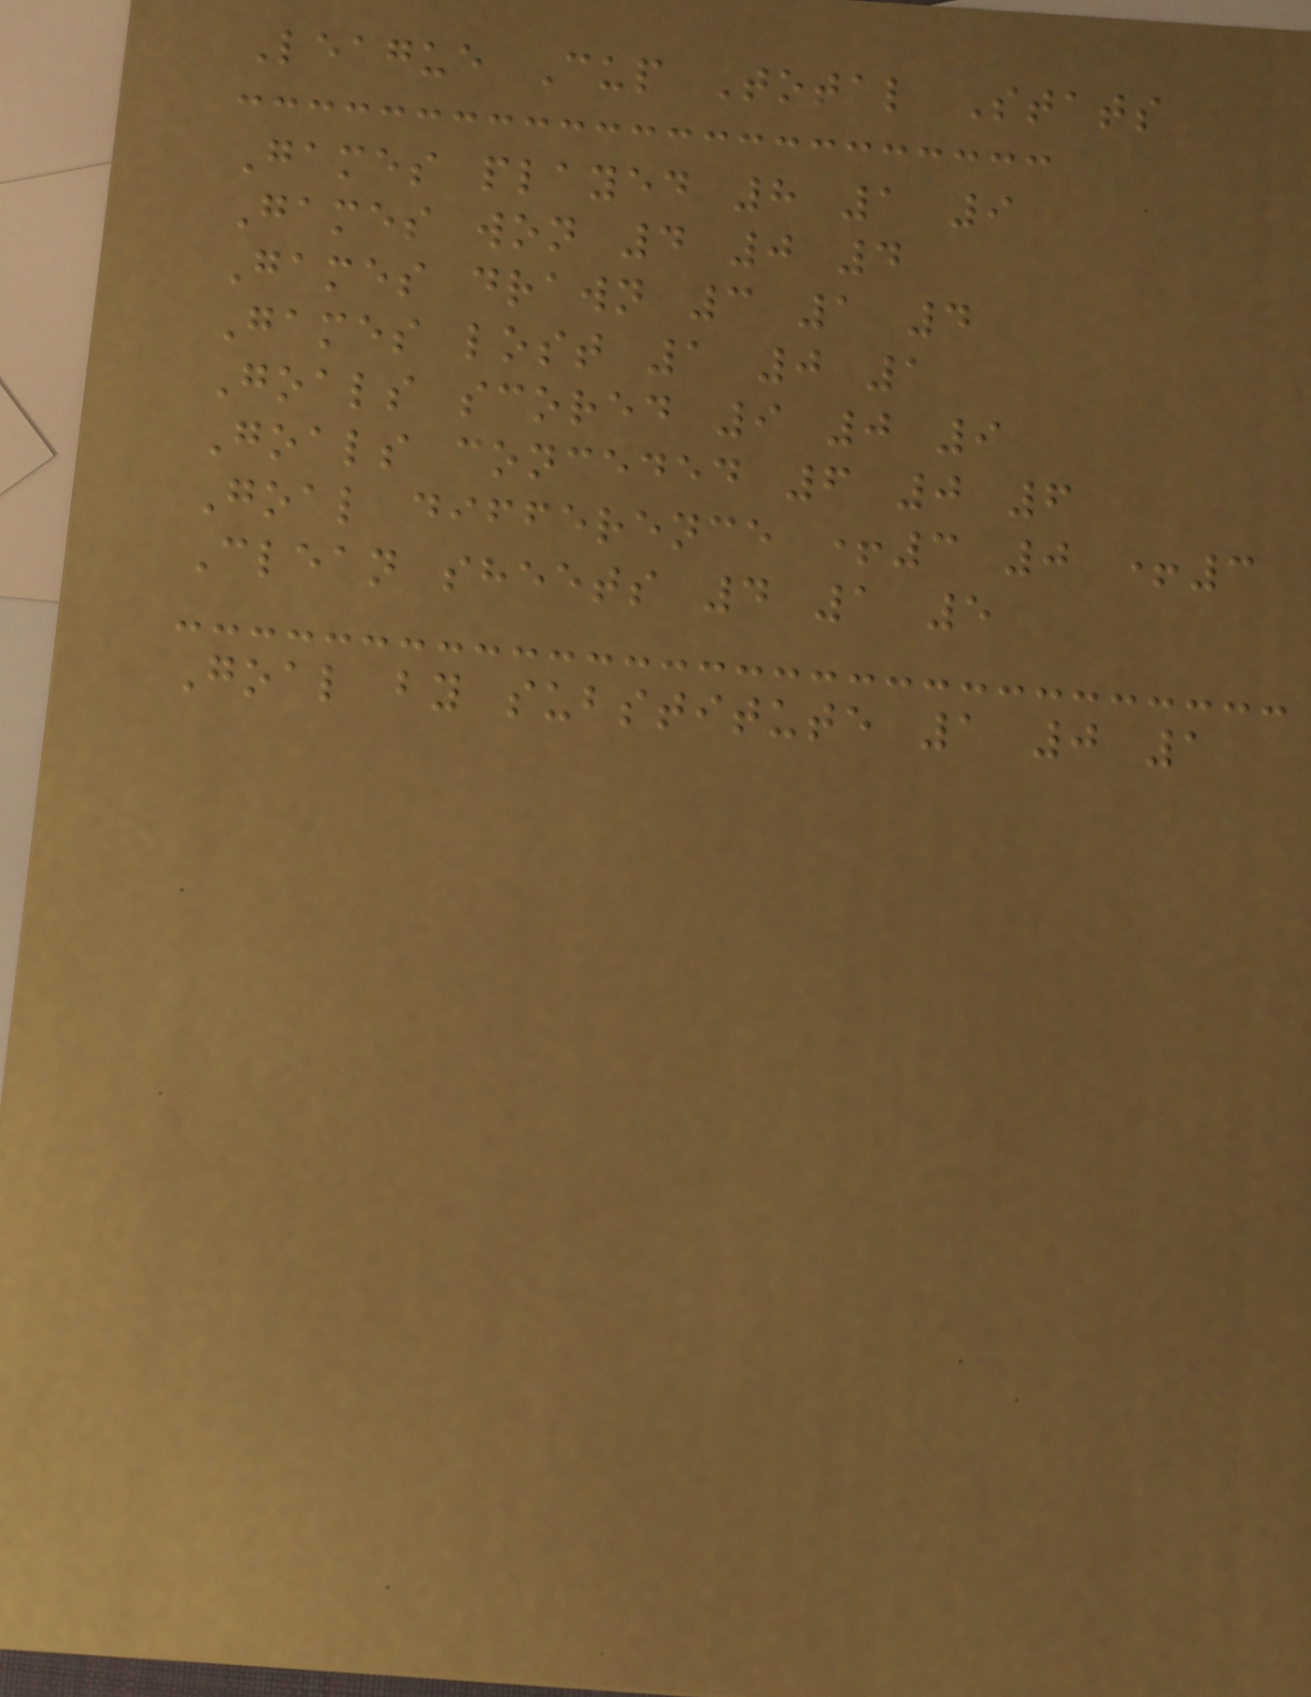League Cup Total Stats
Games played 8 1 9
Games won 4 0 4
Games drawn 3 1 4
Games lost 1 0 1
Goals scored 9 0 9
Goals conceded 6 0 6
Goal difference +3 0 +3
Clean sheets 4 1 5
Goal by substitute 1 0 1
